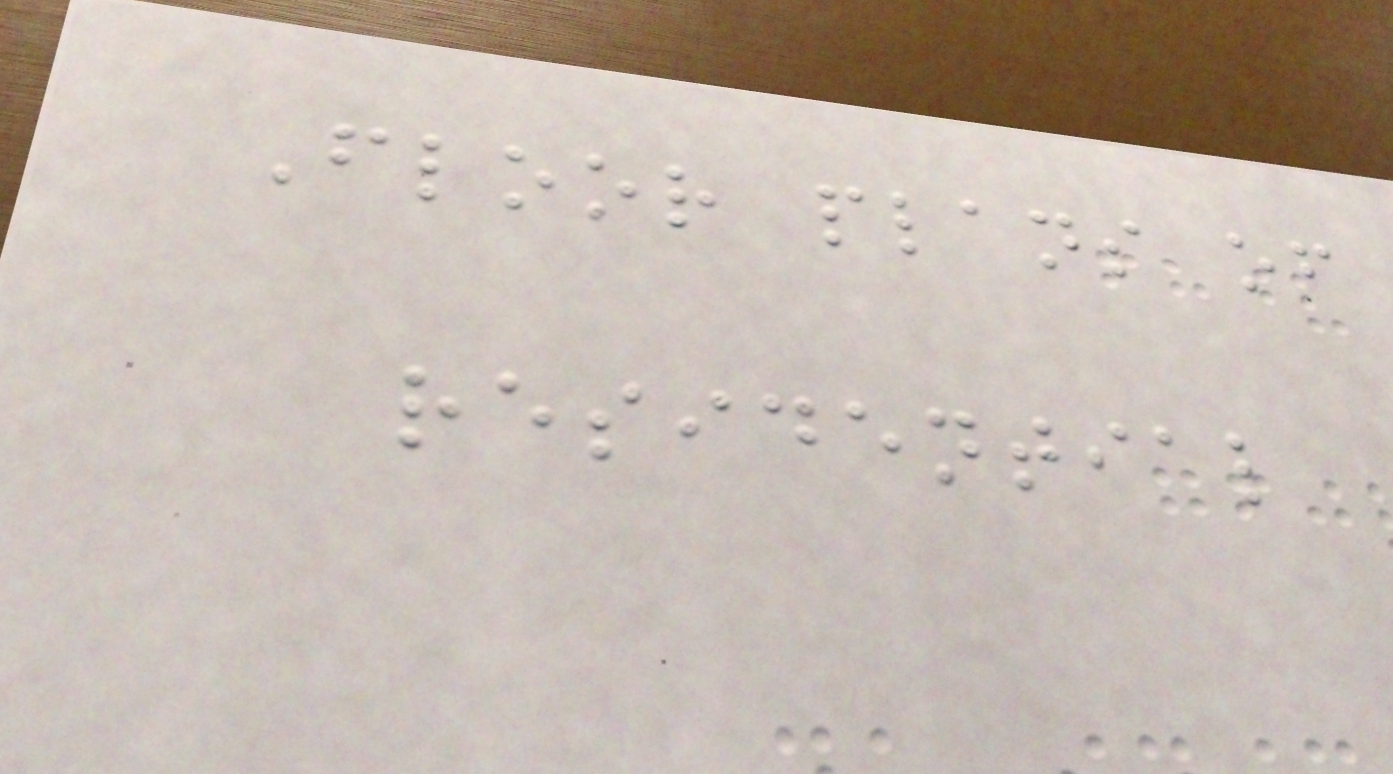Floor plans of
residential
